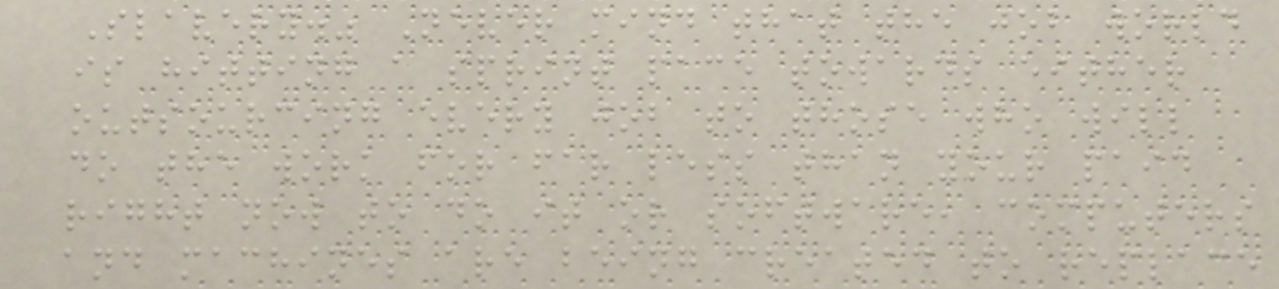Slavery." Never mind that the job world
is hitting a sprint pace towards either
outsourcing every job to those who will
do the work for far less than your paid
right now to do it or software, computers
and machines are being created to replace
